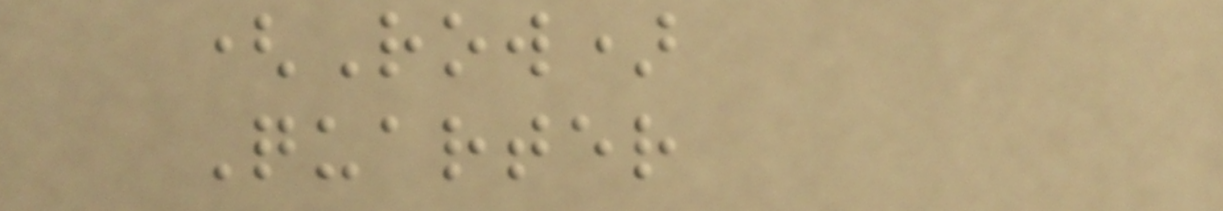(Row)
Quarter
